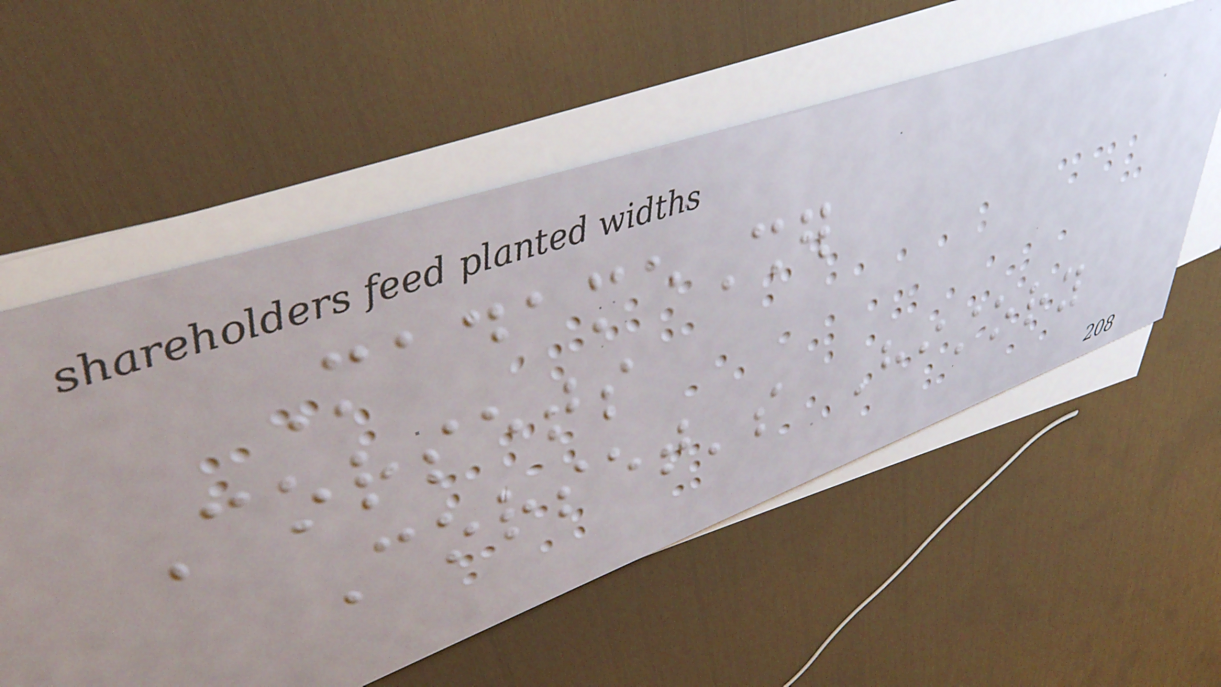MadameSher
Corsets
Corset's History
